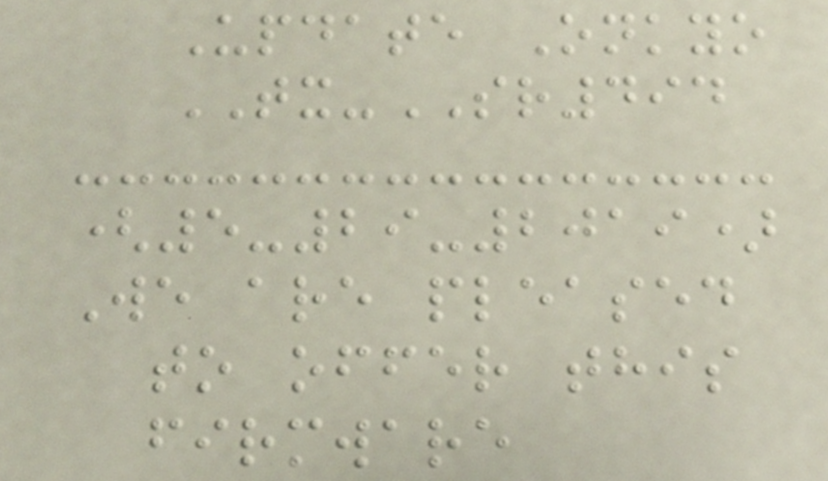Update Onkyo
TX-SR494
(5-29-2019)
We are pleased
to offer this
firmware
